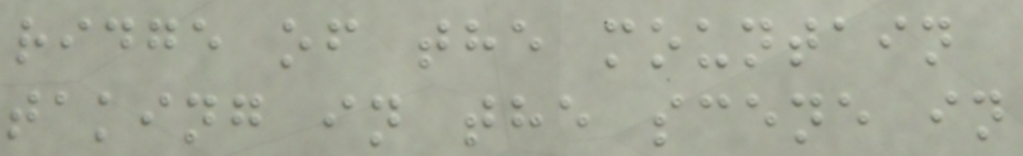ridge of the mountain
taking in the scene in
